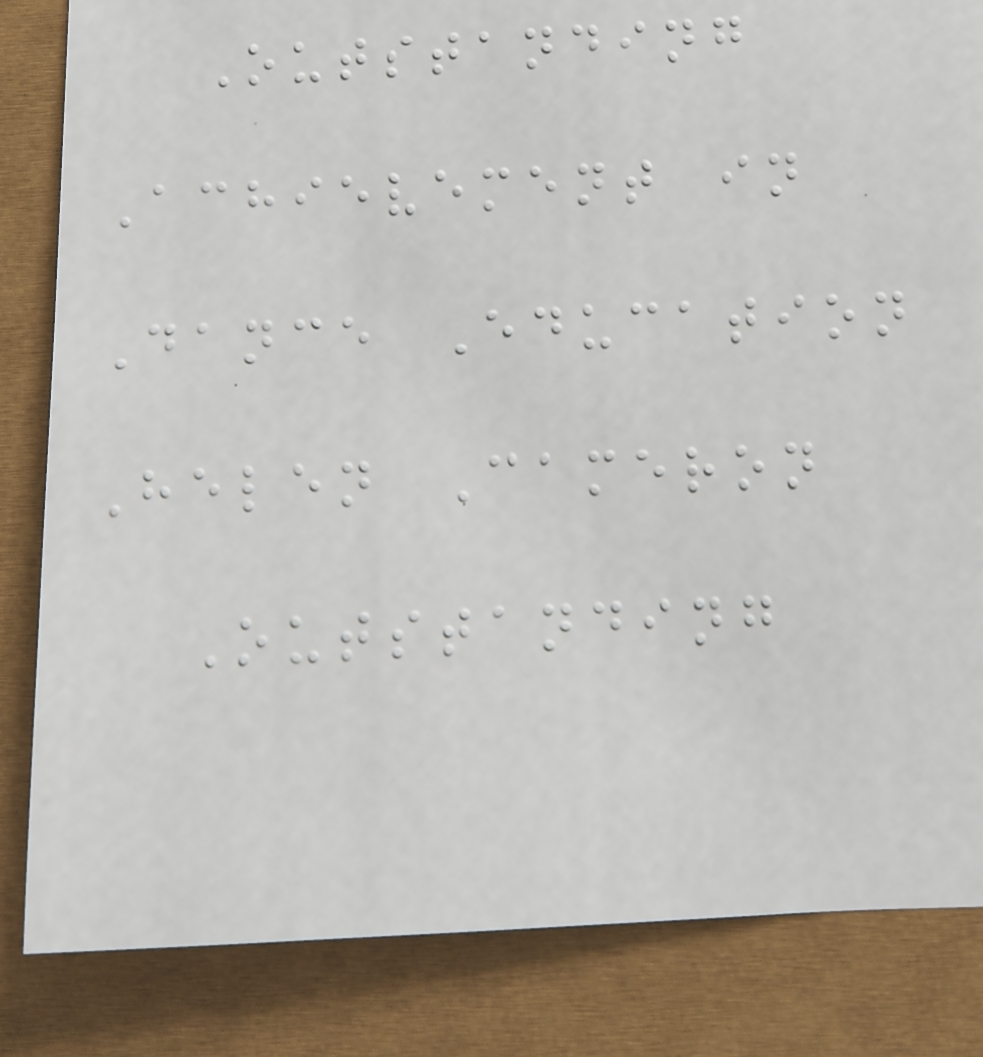Outstanding
Achievement in
Dance Education
Helen Cameron
Outstanding
